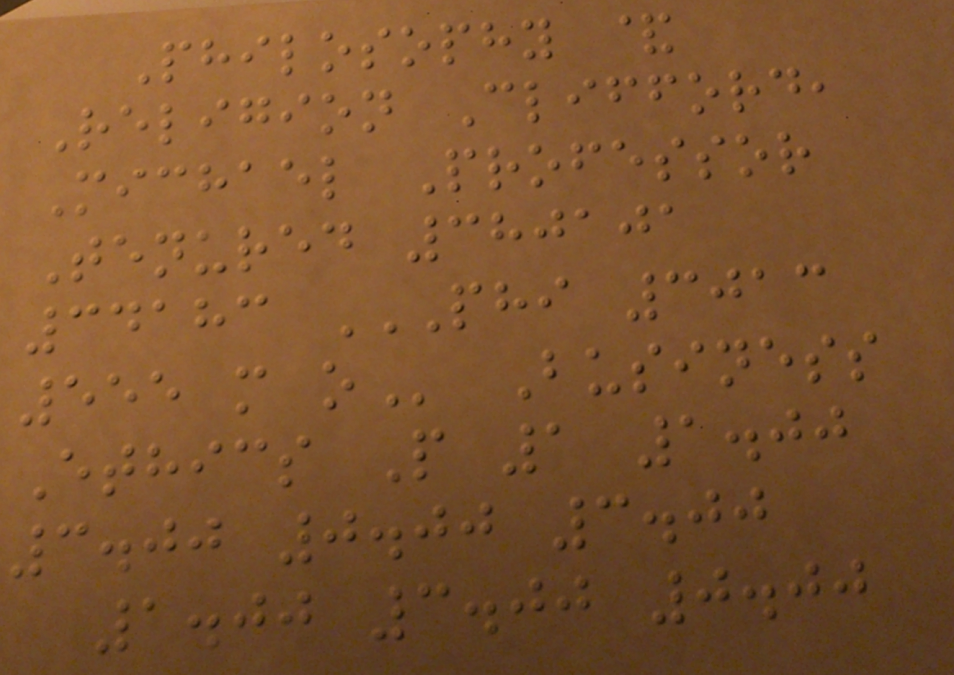Philosophy &
Religion Clifford,
Michael Professor
Tenured 380101
34183 PHI 3013
555 M O Business
Ethics P 1 1.00
3.00 0.00 3.00
1.00 3.00 0.00
